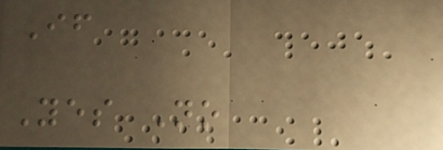If
Yes No
